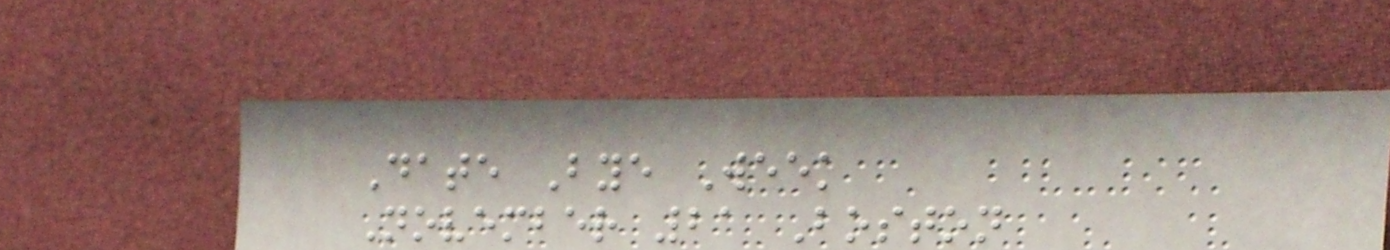Date Bye Week
November 21 Boston
